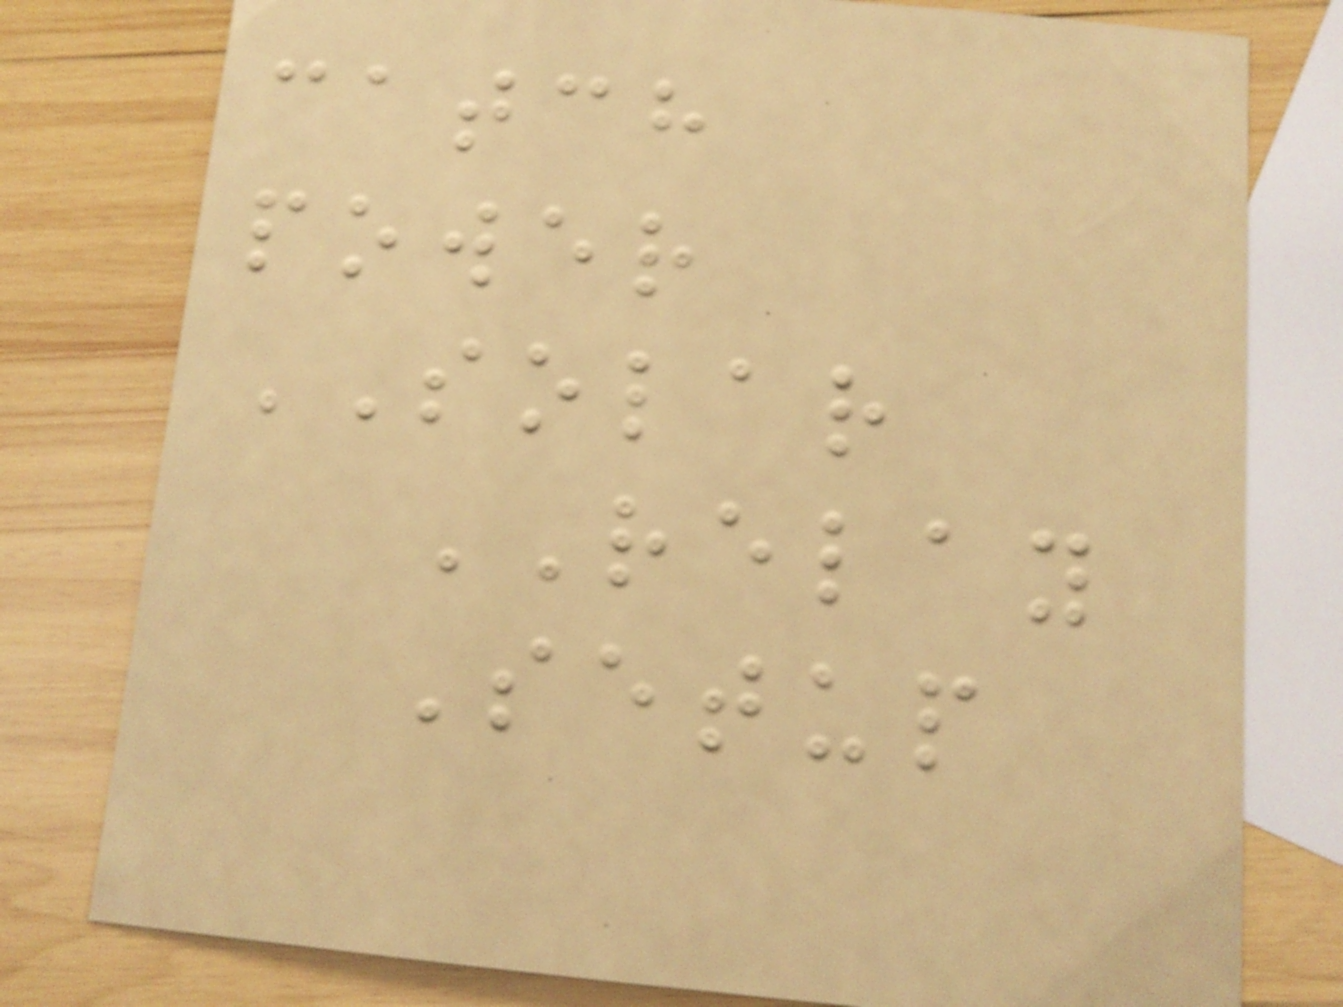catch
power
SOLAR
RELAY
Setup
